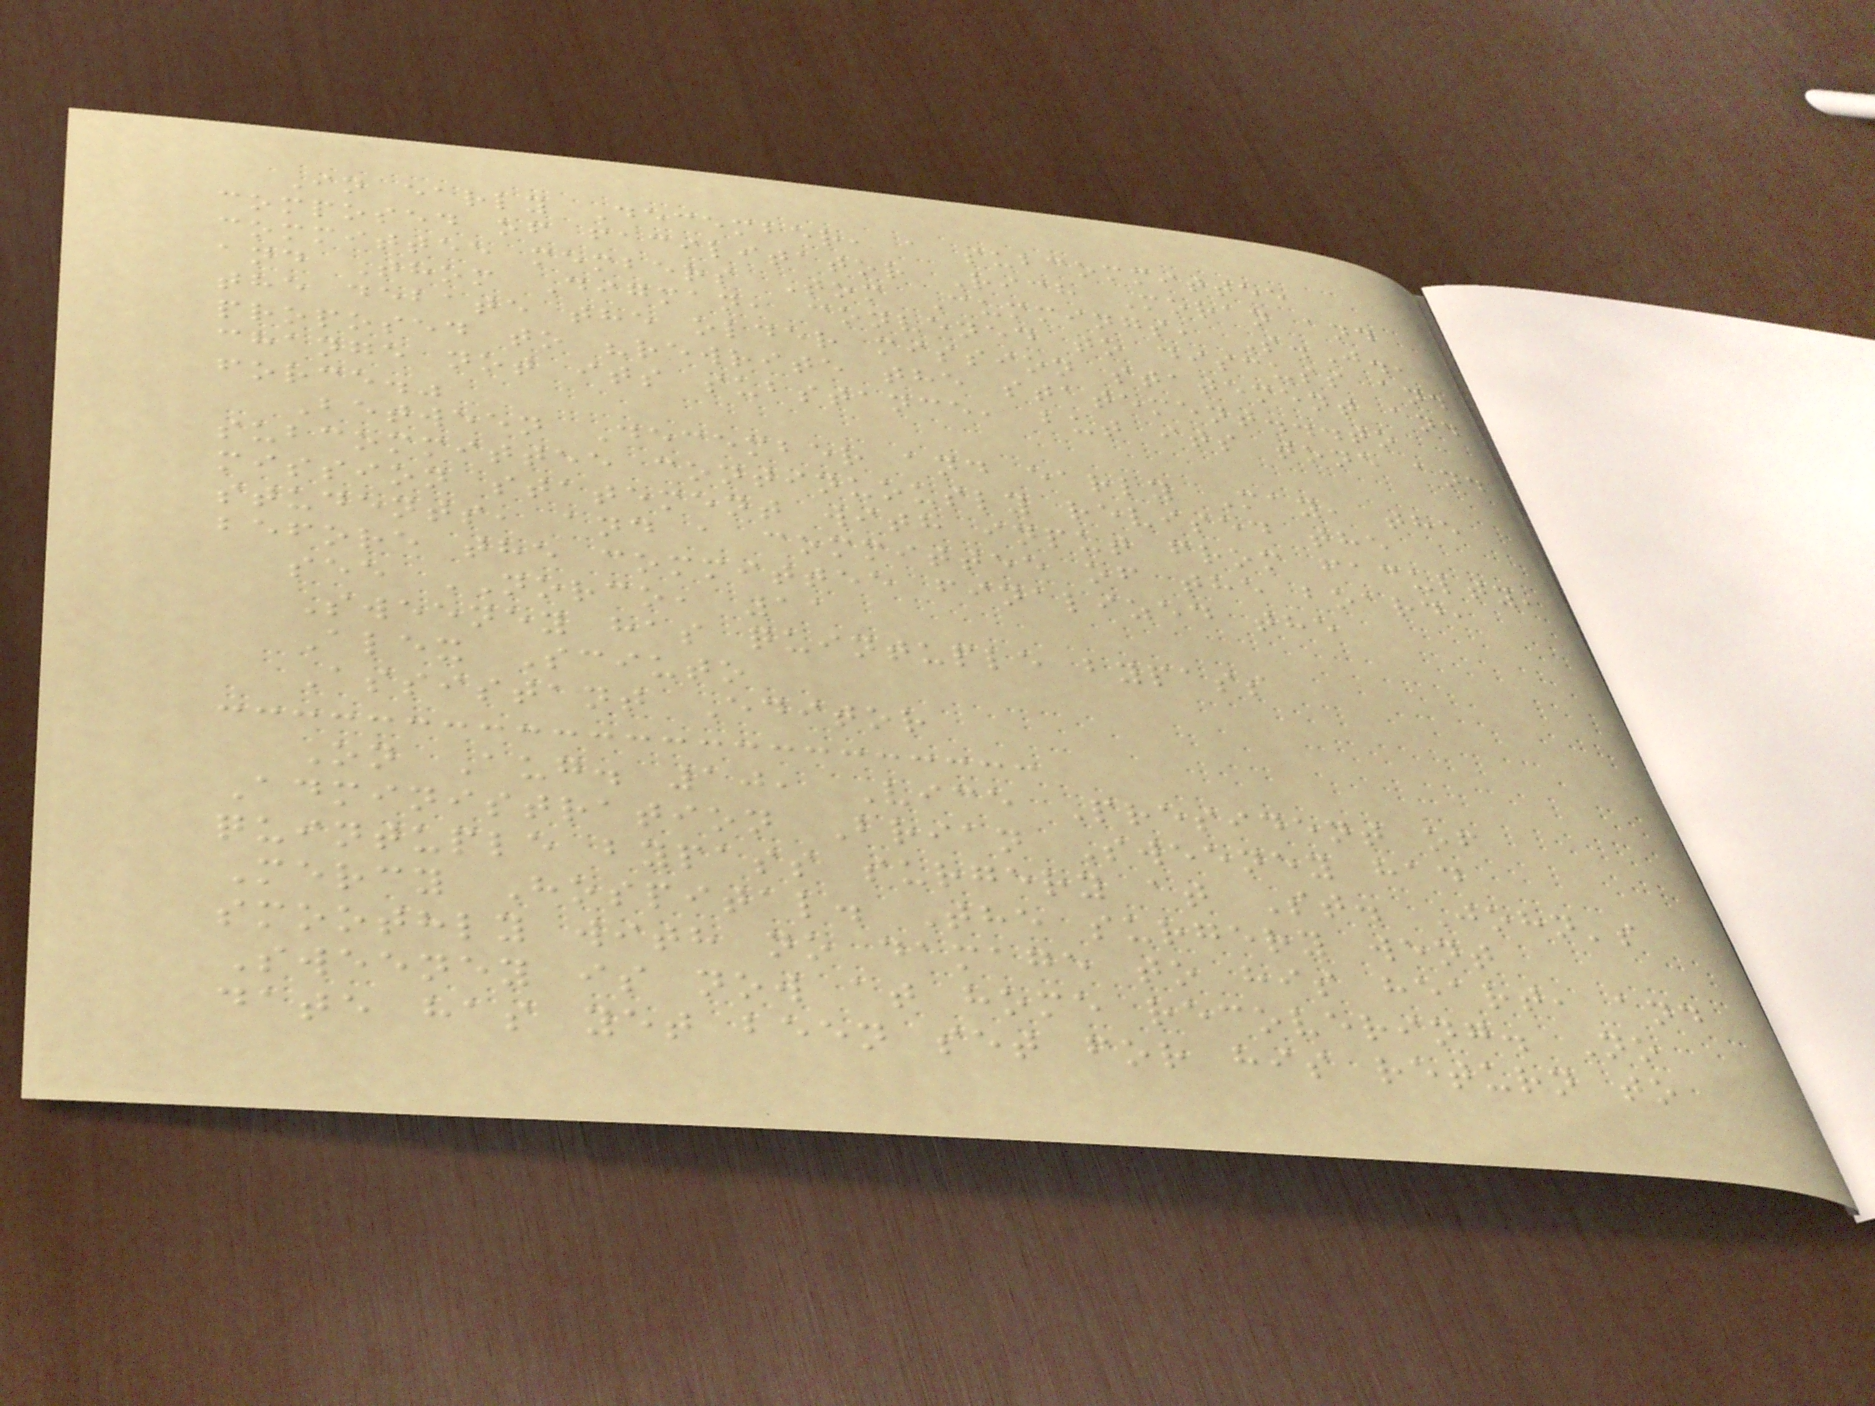In early December, a subcommittee
composed of facilitator Rich Moran and
committee members Tom Cummings, S.J.,
and Thom Digman, convened to discuss and
the debate the older mission statement and
proposed to "rewrite the statement...to
change not its substance, but its tone and
force."
Between December and early May, the
subcommittee continuously revised the
mission statement with input from faculty,
students, and a committee of the board,
before the committee finalized the
see NORCO, 11
Sweeney has quintuple bypass
Alex Sciuto
Assistant Editor
On Aug. 10, Vice President of
Administration Brian Sweeney had
quintuple bypass surgery at St. John's
Mercy Hospital. The surgery went
smoothly with no damage to his heart, and
Sweeney is now at home recovering. No
date has yet been set for his return to
